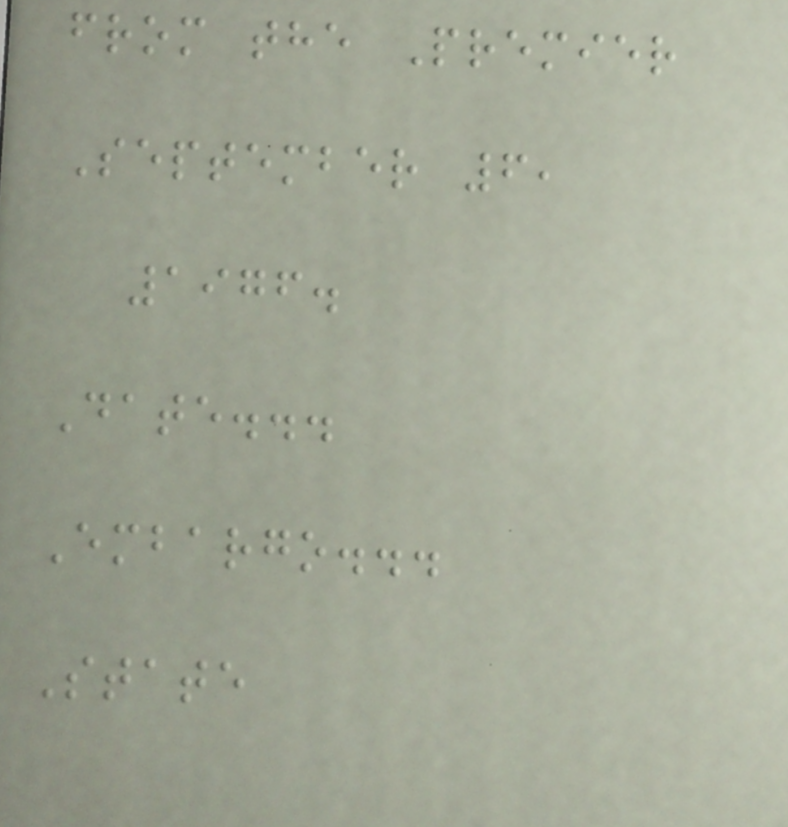from the Premier
September 6,
1976.
Date...
Embargo...
State
